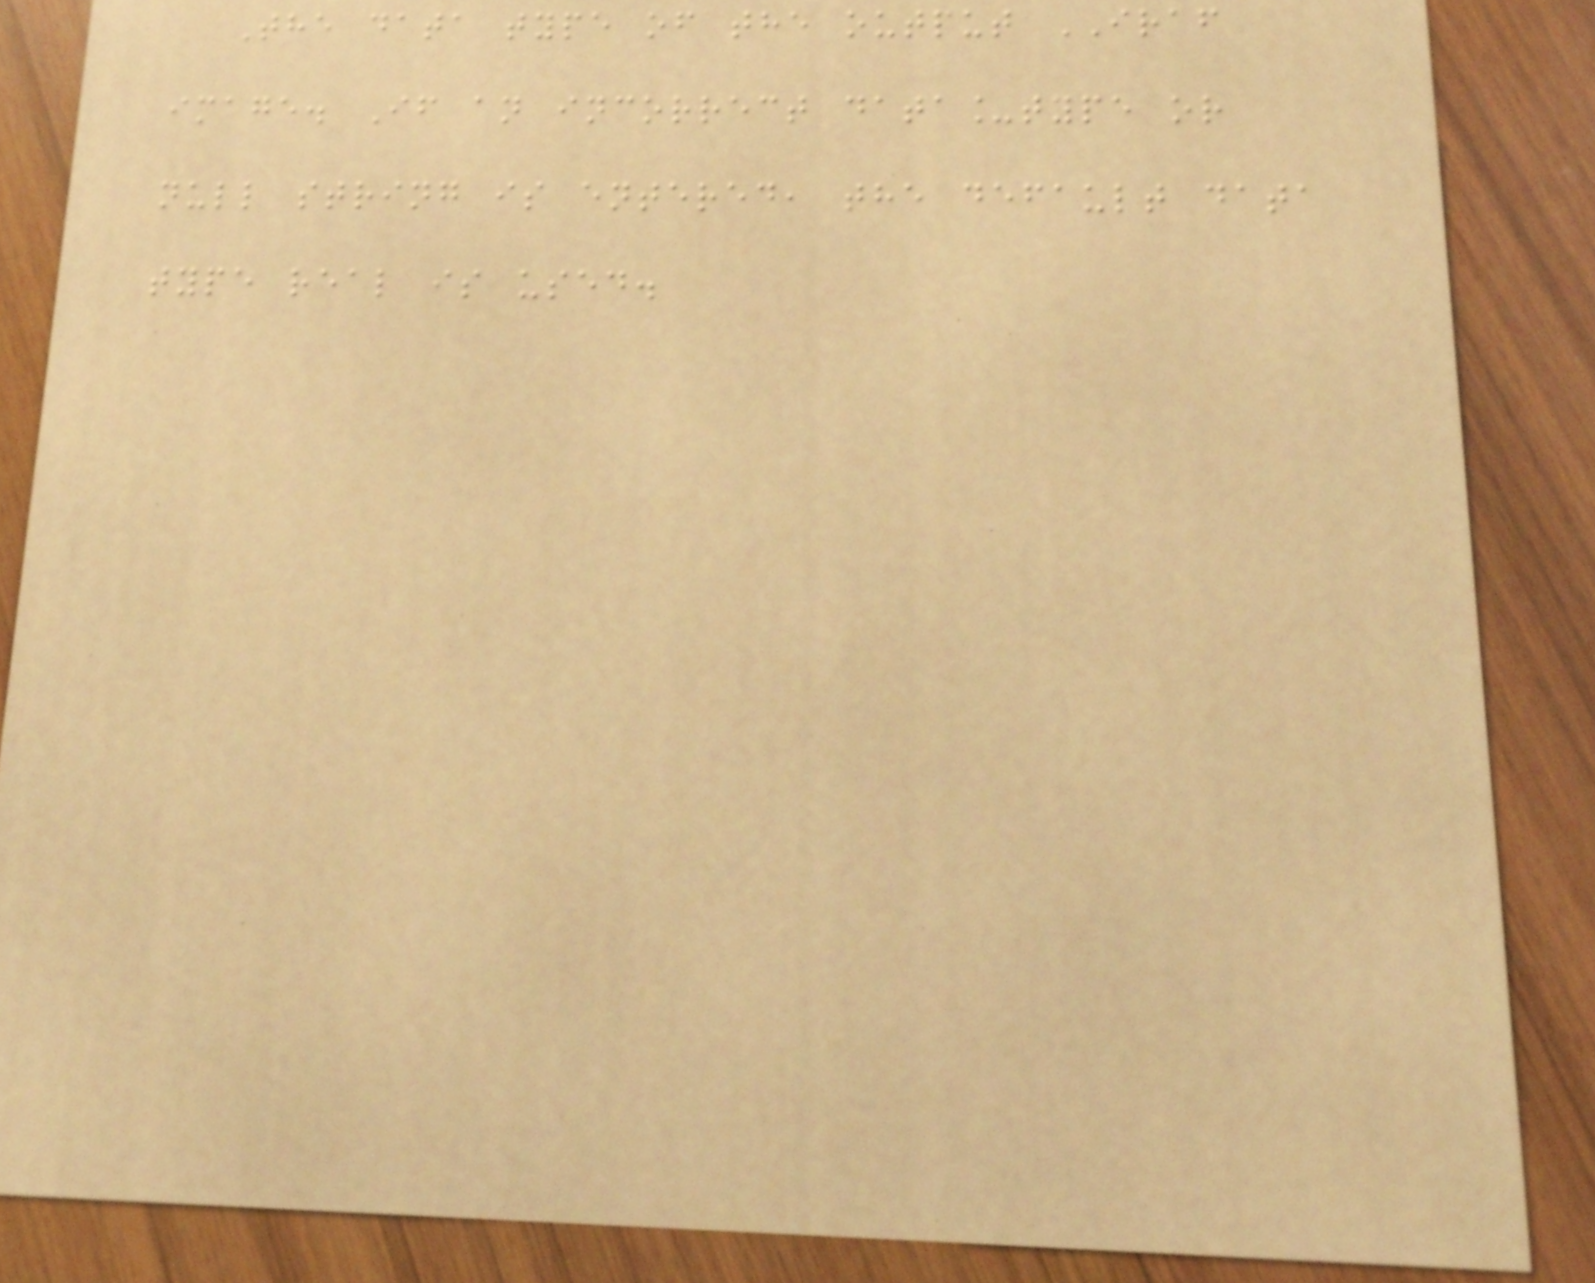The data type of the output IRAF
image. If an incorrect data_type or
null string is entered, the default data
type real is used.
